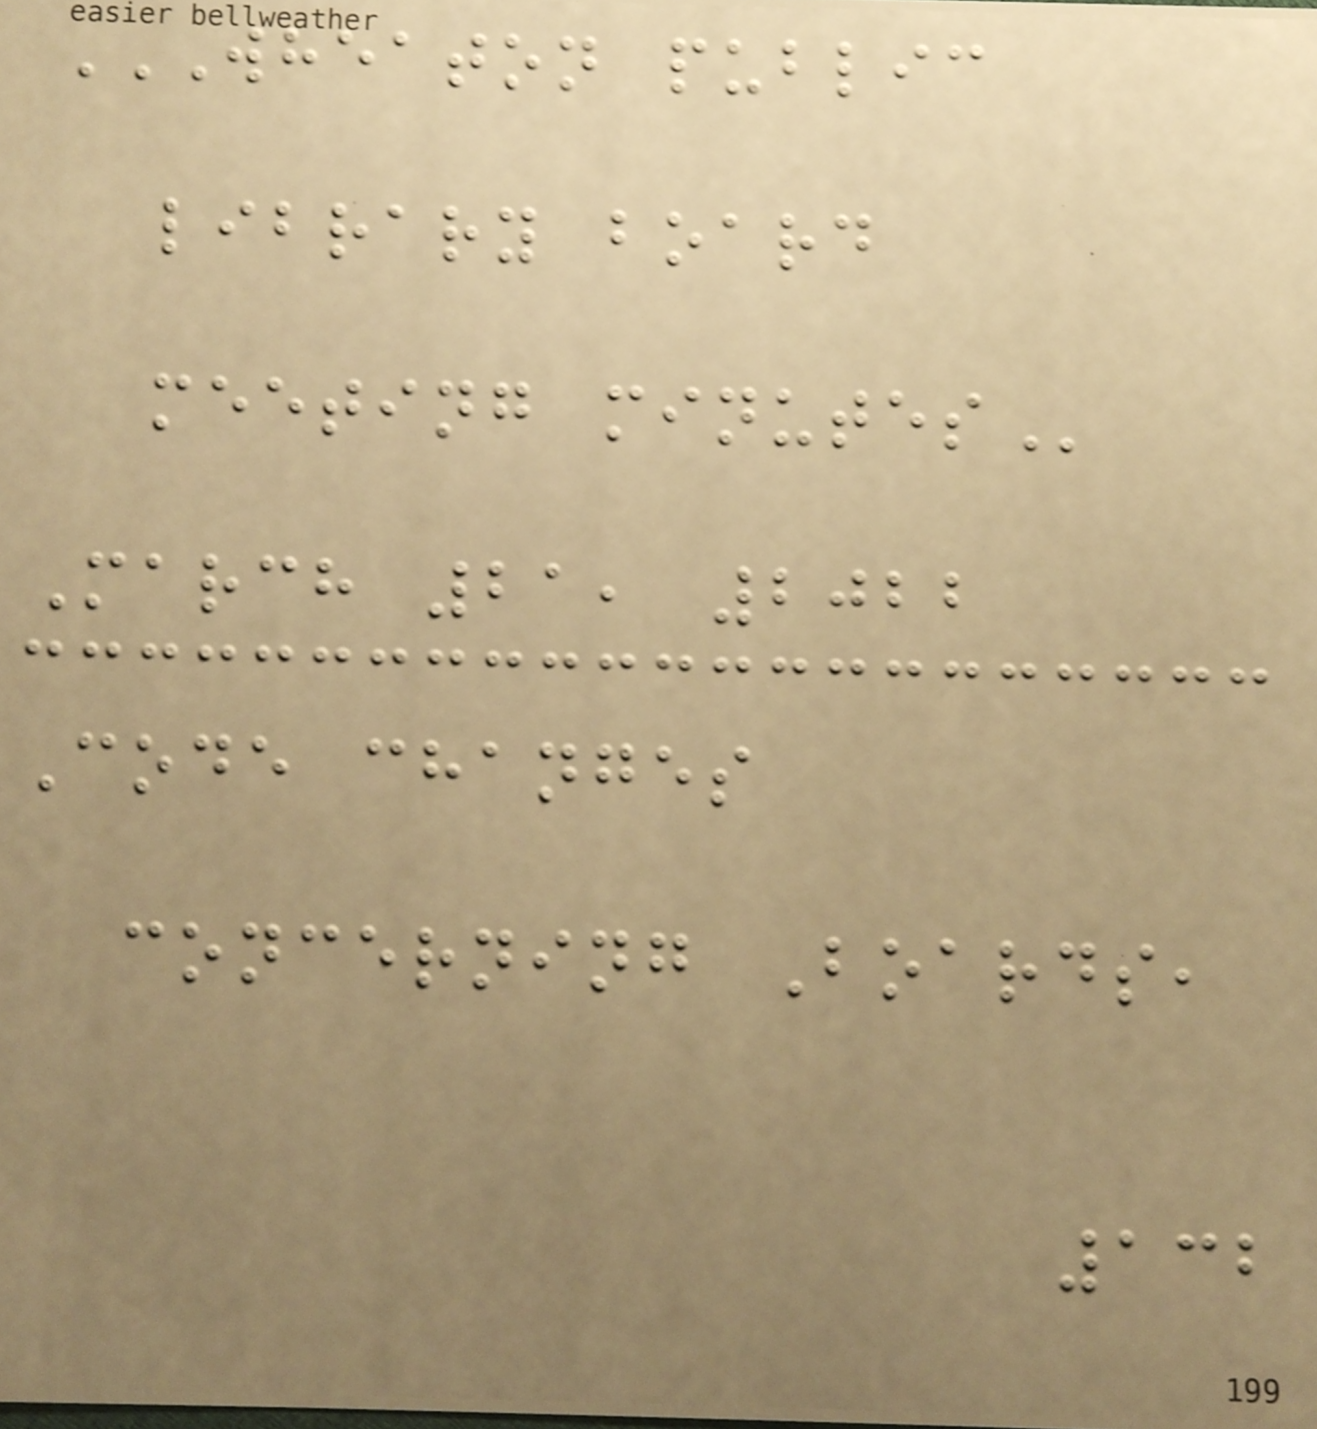WHEATON PUBLIC
LIBRARY BOARD
MEETING MINUTES
March 21, 2022
Code changes
concerning Boards,
132
